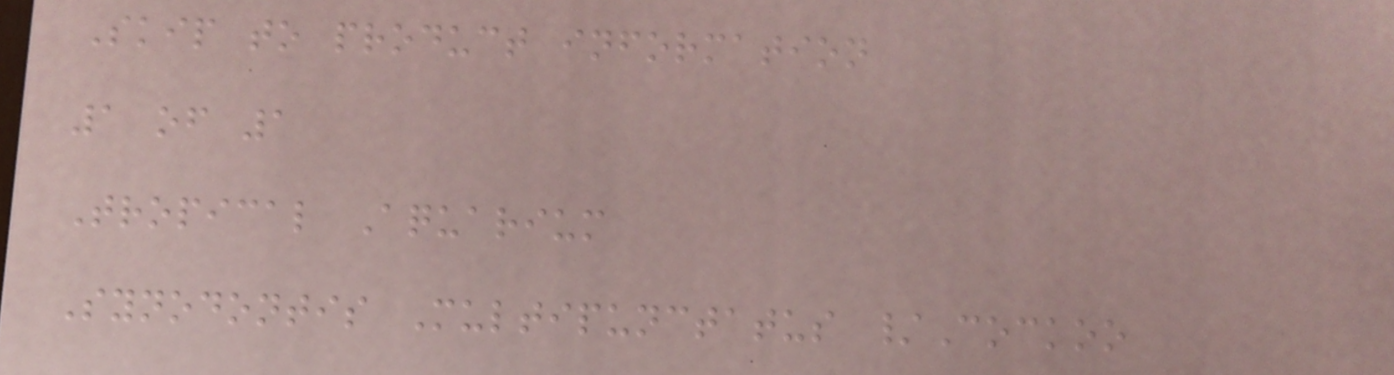Skip to product information
1 of 1
Tropical Aquarium
Synodontis Multipunctatus /Cockoo
